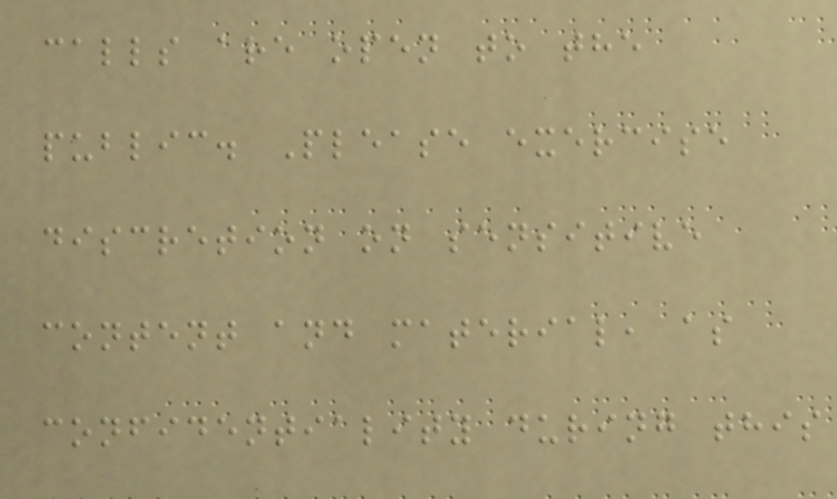calls are open to the
public. Please exercise
discretion on sensitive
content and material, as
confidentiality during this
